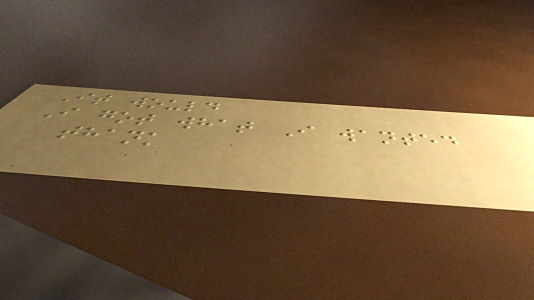It would
I got what I wanted
thank
